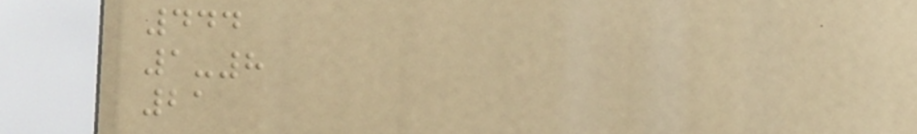444
1-8
21
